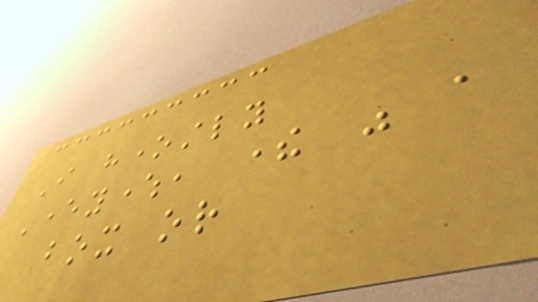I honestly
Everywhere, there was a
box or
